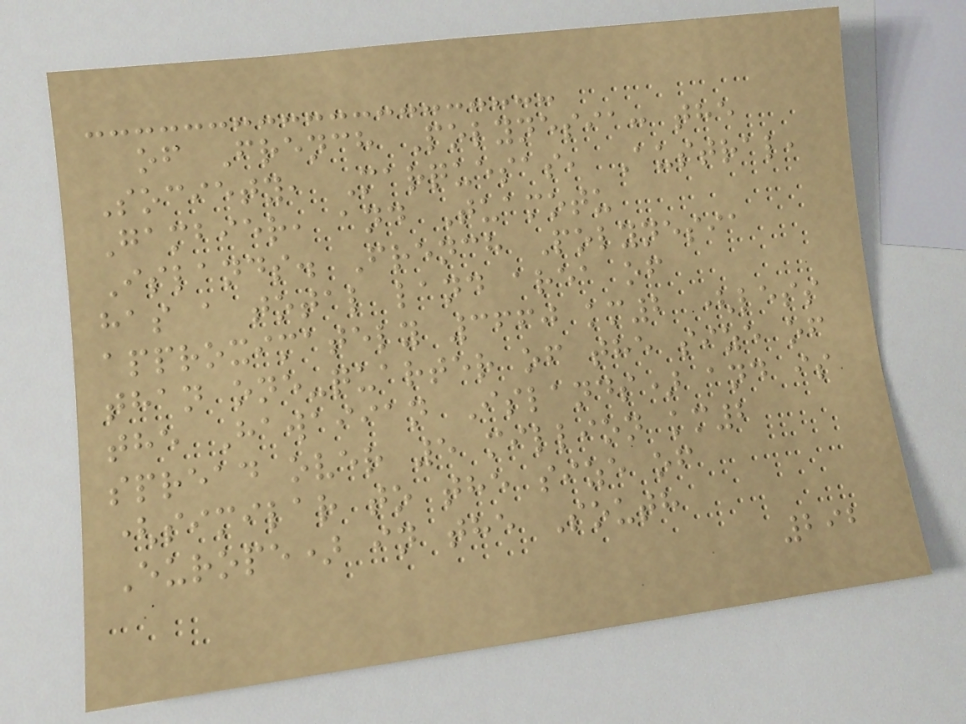of French Polynesia: the
Society, Marquesas, Austral,
Gambier, and Tuamotu
Islands. French Polynesia
has a total land area of
approximately 3660 km2 (less
than one-quarter of the size of
the Hawaiian Islands) and is
spread over 5 million km2
(similar to the size of
Europe) in the South
292
